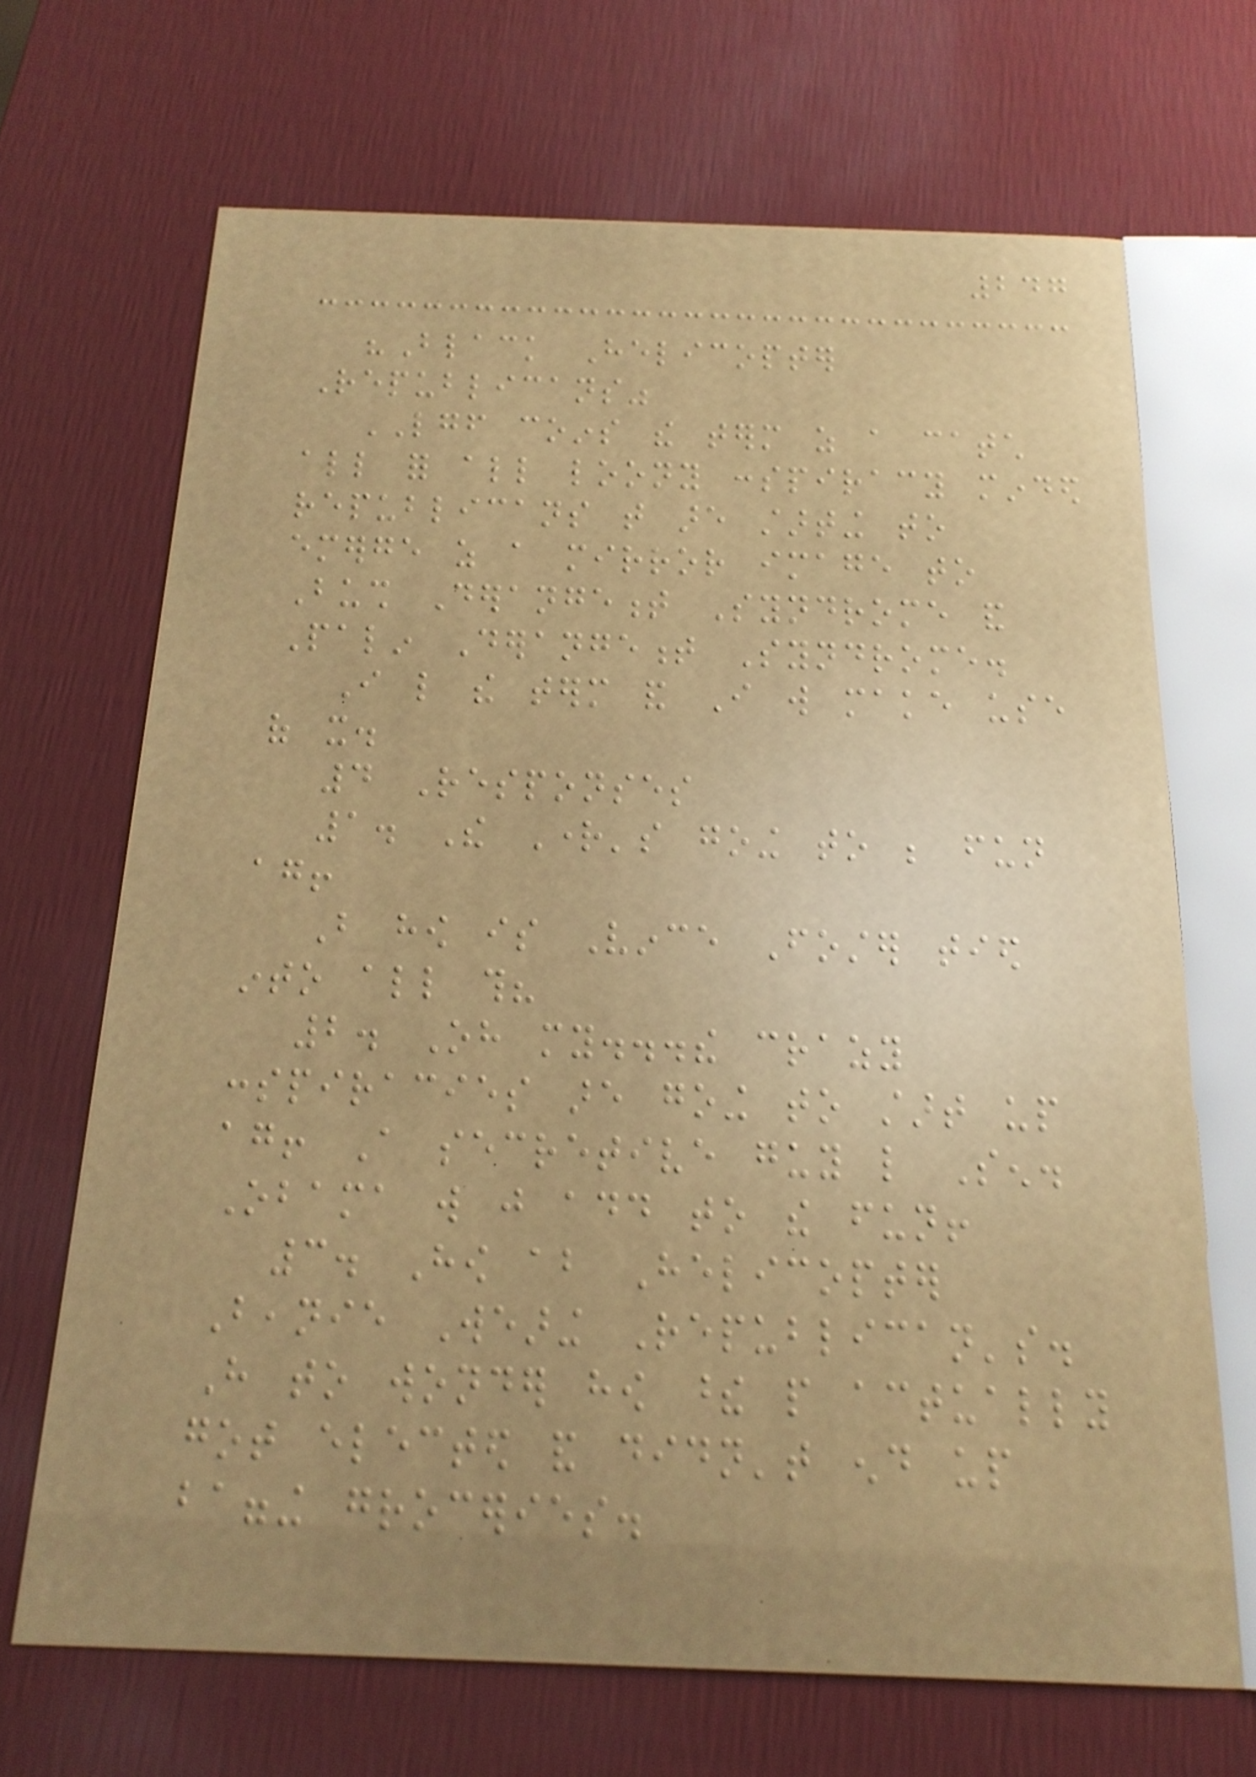247
"Black Helicopter
Republicans"
LGF coins the term as a catch
all for all loony conspiracy minded
republicans that are starting to
emerge as a mirror image to
Bush Derangement Syndrome and
Palin Derangement Syndrome.
I like the term and I will make use
of it.
4 Responses
1. The Right's going to be fun
again!
But how is Vince Foster tied
into all this?
2. Oh my...the crazy
conspiracies are going to start up
again! A secretive guy like Sen.
Obama will just add to the fun!
3. How about Helicopter
Beanie Wearing Republican's.
Have to wonder how these people actually
got elected and didn't end up
bagging groceries.
